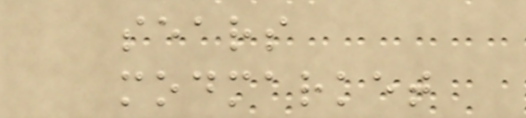sears
modmarket
